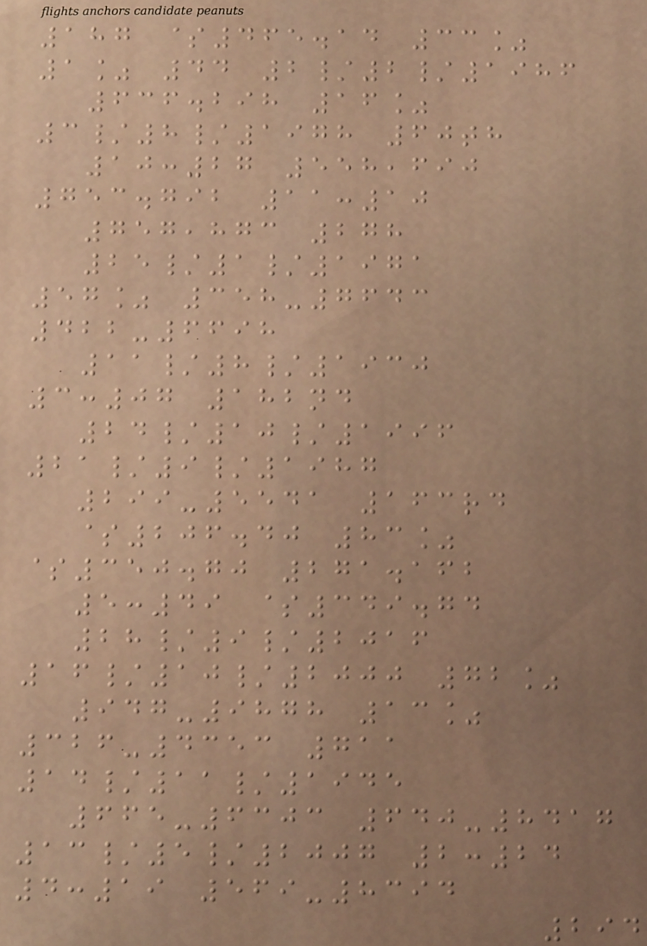187 $465.14 33%
1% 44 2/2/1986
636.298 16%
3/8/1978 60th
10:27 558,690
753.792 11:10
757,873 278
25/1/1971
57% 358-7643
422-6698
11/8/1930
3:07 182nd
24/10/1996
21/9/1987
299-5541 163rd
$206.40 83%
$350.70 271.162
5:49 $349.74
28/9/2016
16/10/2000 72%
947-9878 13%
326-4353 711
14/11/1945
665-6303 640-8417
13/5/2007 2:24
4:19 569-8394
294
